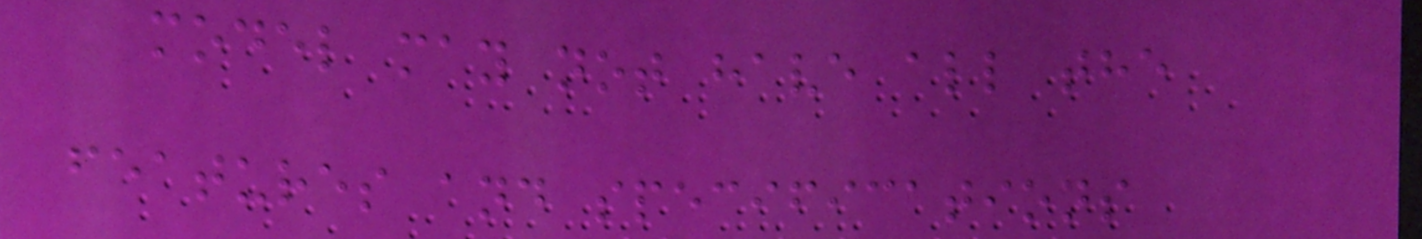model may not have all the
features and specifications
